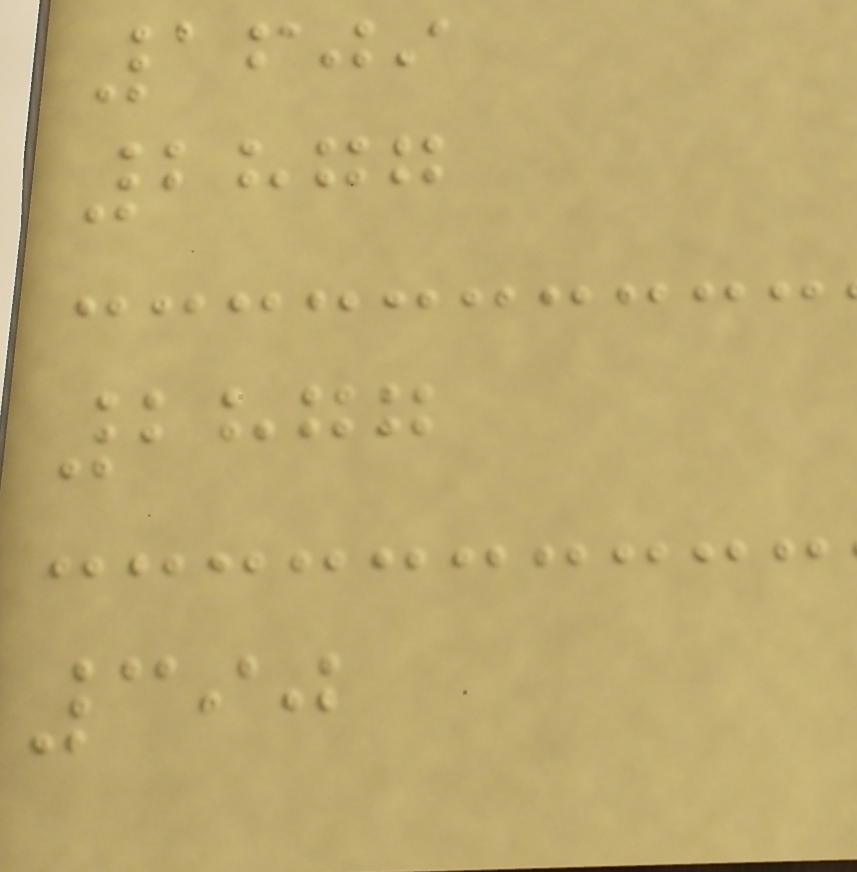1609
2877
2877
390
